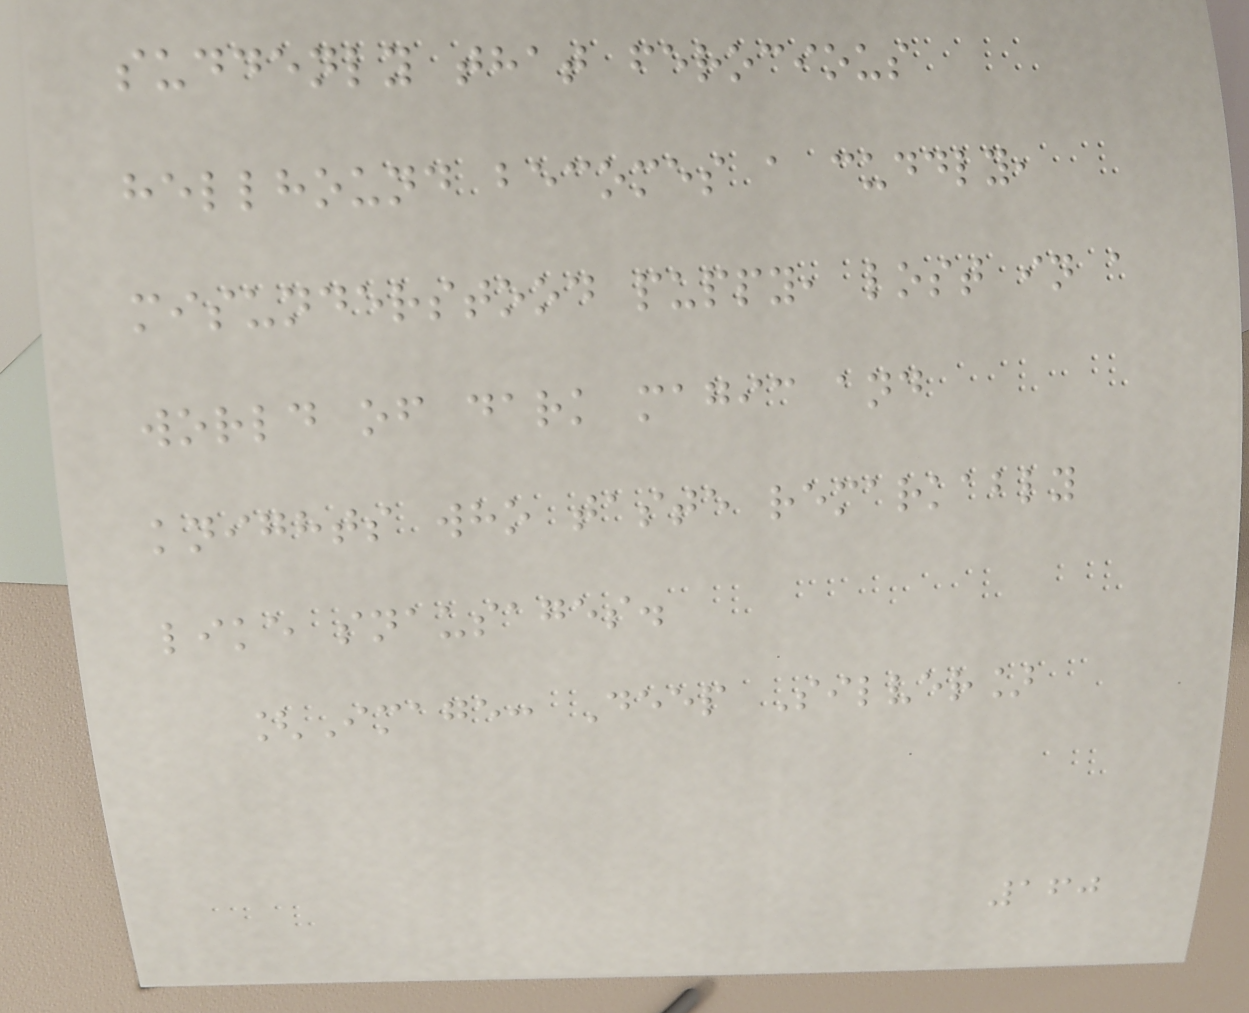suddenly that ferocious
hellhound becomes a cuddly,
misunderstood puppy, lost in a
world of dark magic and
knights who taste remarkably
like snausages.
[Image: Deep Silver]
160
